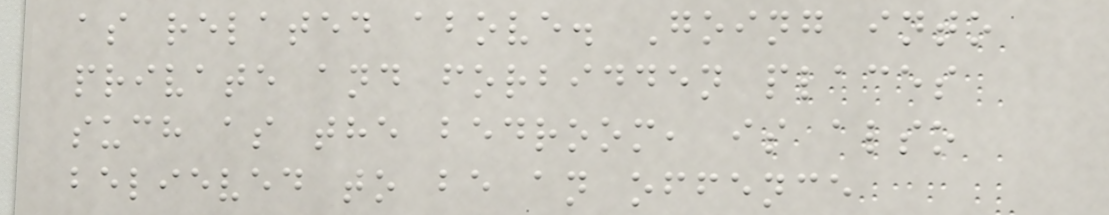as related above. Going into
private and forbidden places
such as the bedroom, is also
believed to be an offence
